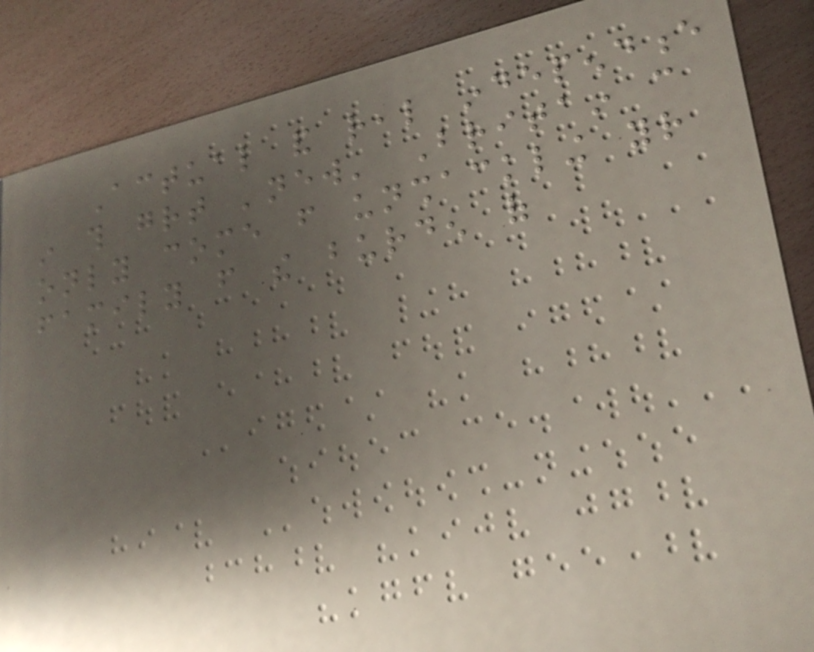Actual and real independence
in this great 'new' Britain can
only come from unshackling your
family from the burden of
